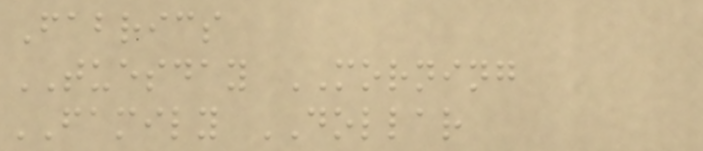Fabrics
TUESDAY MORNING
FAMILY DOLLAR
